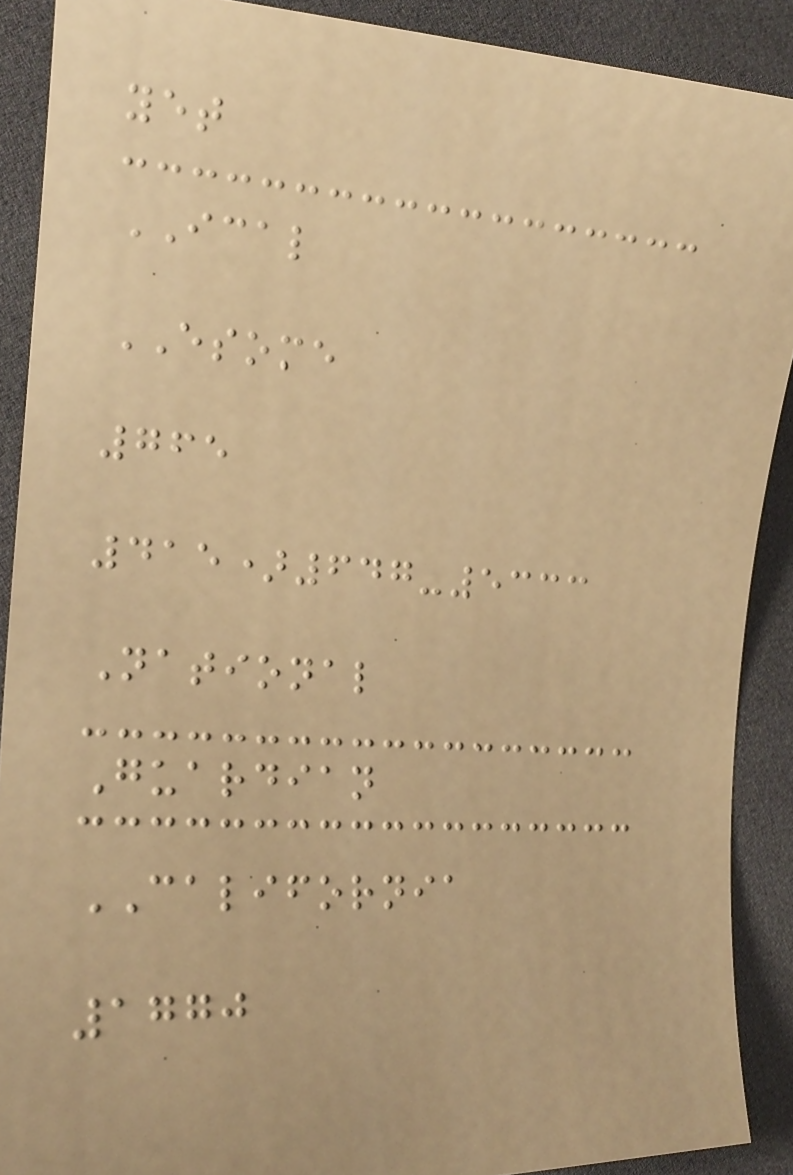yet
ICAL
ESOME
765
415)647-5333
National
Guardian
CALIFORNIA
1770
